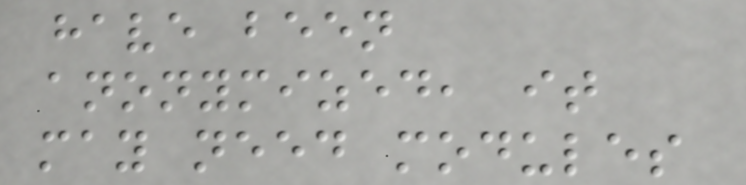have been
anonymized, it
may need modules
